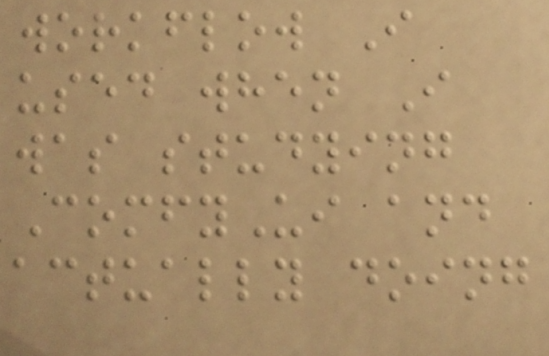workflow I
used when I
was studying
ComfyUi and
actually doing
